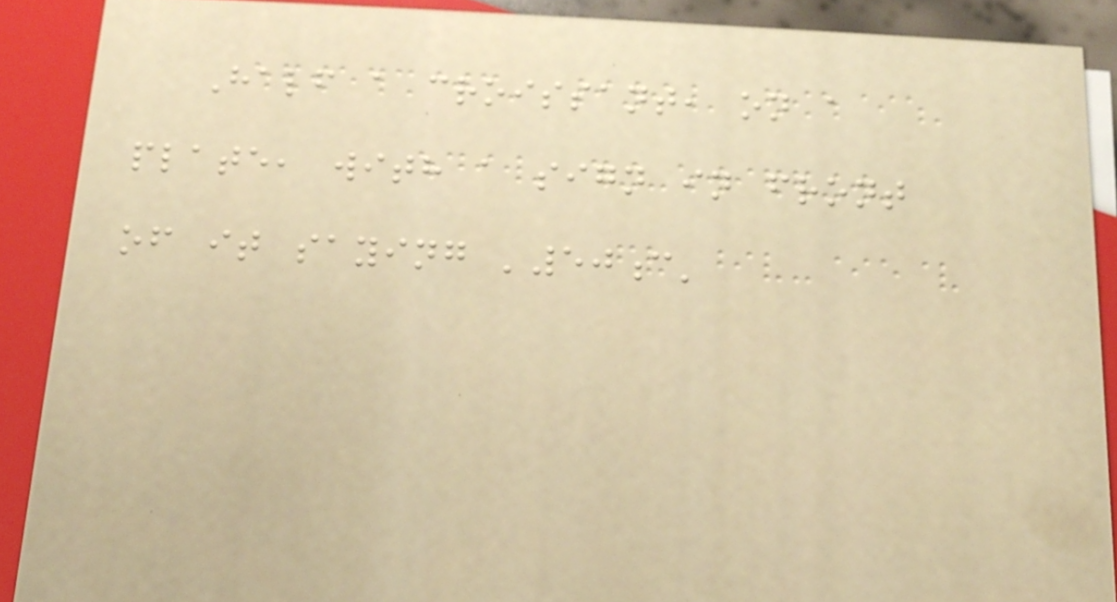Half a croissant, on a
plate, with a sign in front
of it saying '50c'
